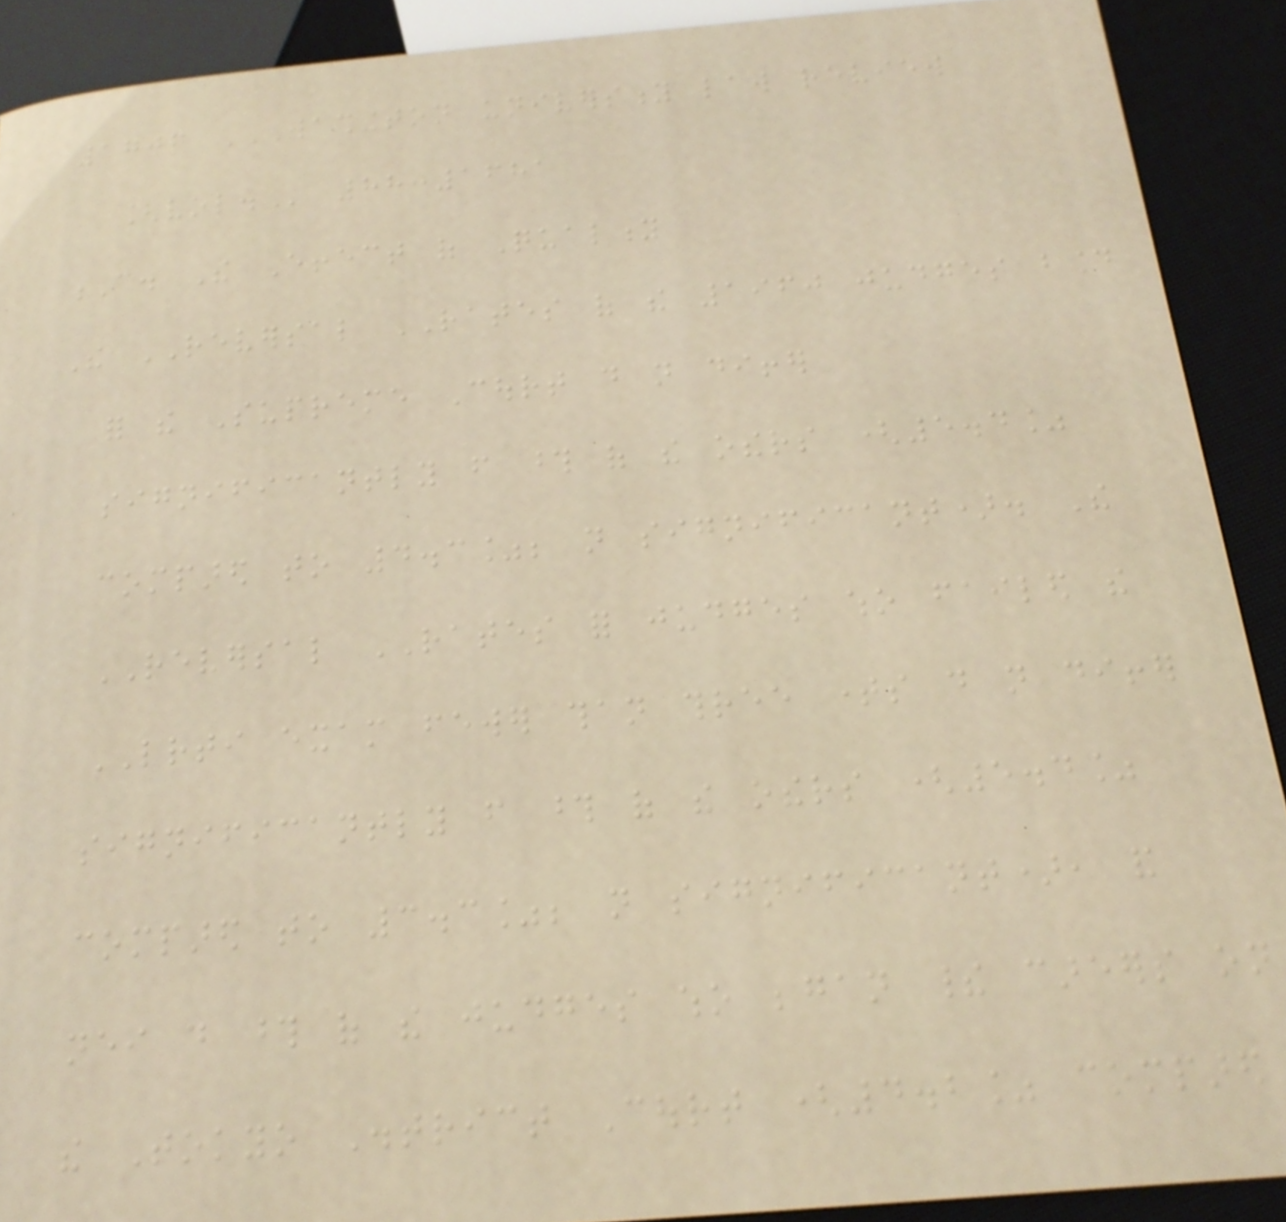1706 WASHINGTON UNIVERSITY LAW REVIEW
[VOL. 88:1681
C. The Effect of Quality
The REVERSAL RATES of the 1960 judges bound
for the Supreme Court do not differ
significantly from those of the others (5.4%
compared to 4.3%; not significant). The
REVERSAL RATES for judges who failed the
LRTI exam fewer than three times do not differ
significantly from those of the others (5.4%
compared to 3.3%; not significant), and
neither do those of the judges who began their careers on
the Tokyo District Court (4.2% compared
